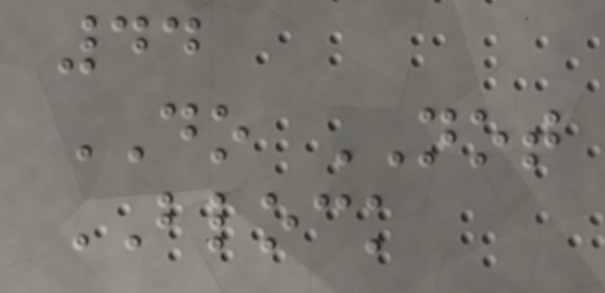44
DO NOT
BLOCK
